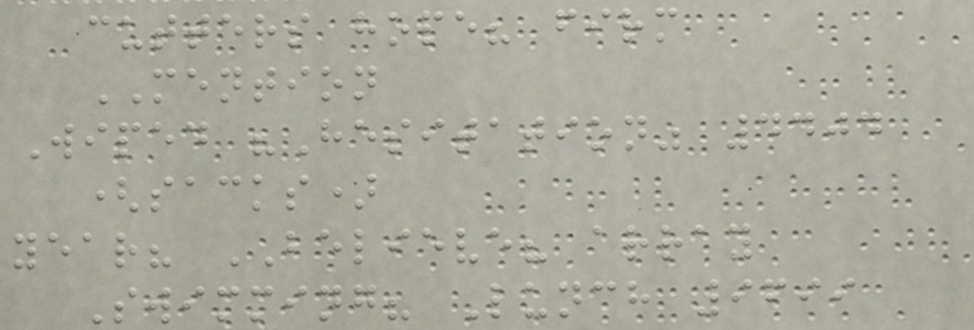cutters hope? firm
MENTION
Wiped "Hesitation" 4404
(sacks)
year? BELIEVE? array
Swimming? Lunch 9699
